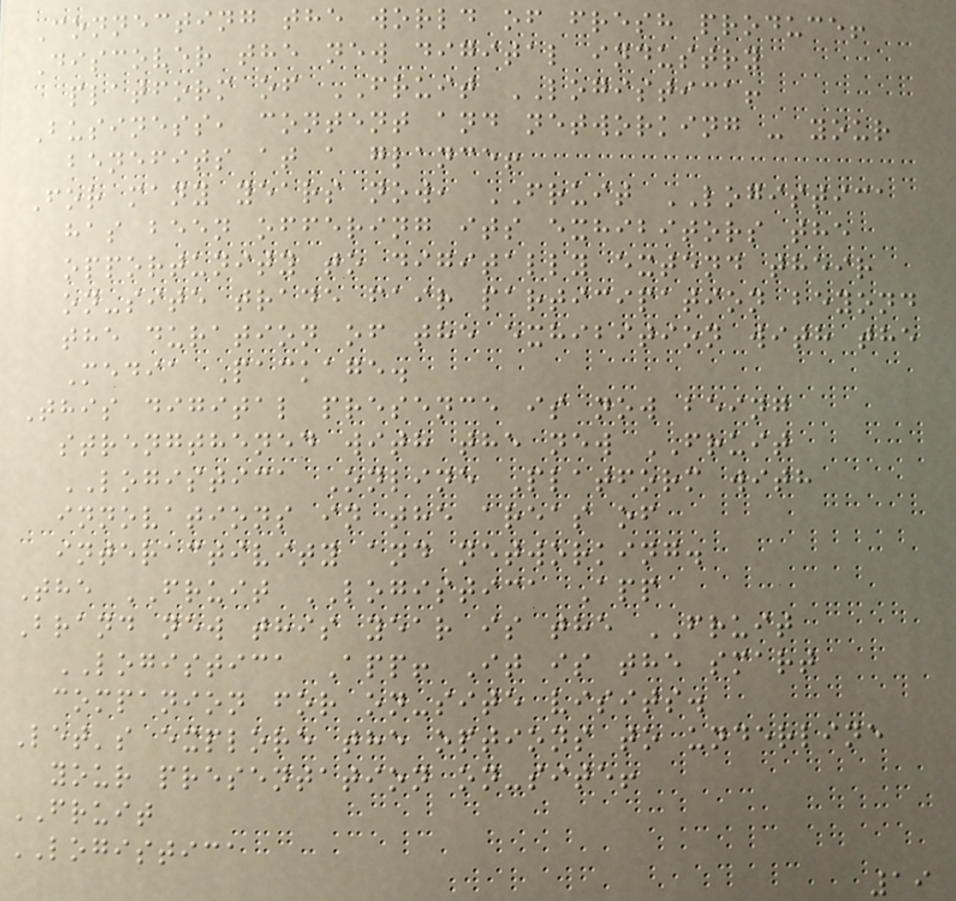Connecting the world of fresh produce!
Discover the new digital industry
platform of FRUIT LOGISTICA!
Business, content and networking - your
benefits at a glance!
For many years now, FRUIT LOGISTICA
has been offering its exhibitors the
opportunity to digitally extend their
on-site trade fair participation beyond
the duration of the exhibition with the
Media Package.
This digital presence is now being
strengthened with the new FRUIT
LOGISTICA Online Platform with
innovations in the areas of
interactivity and networking.
The FRUIT LOGISTICA App
Brand new this year is the FRUIT
LOGISTICA App! It is the smart
companion for on-site visits.
Let's explore the options to underline
your presentation on-site!
FRUIT
LOGISTICA
19
